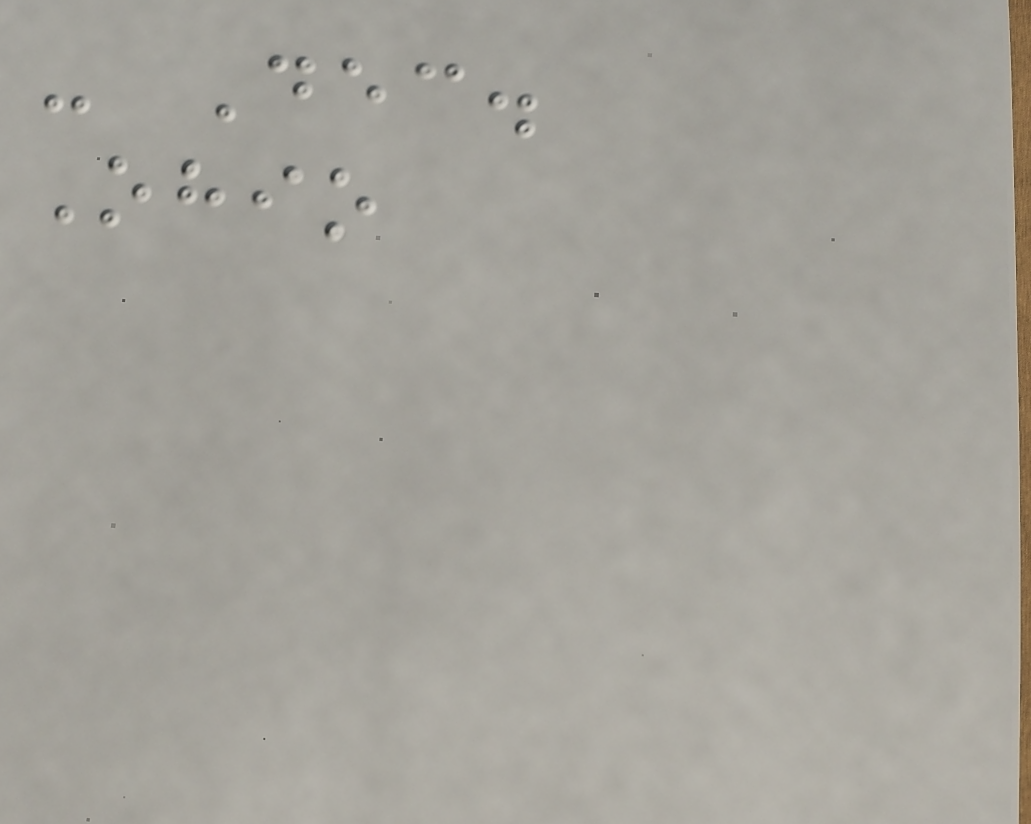- Dec.
Ohio
